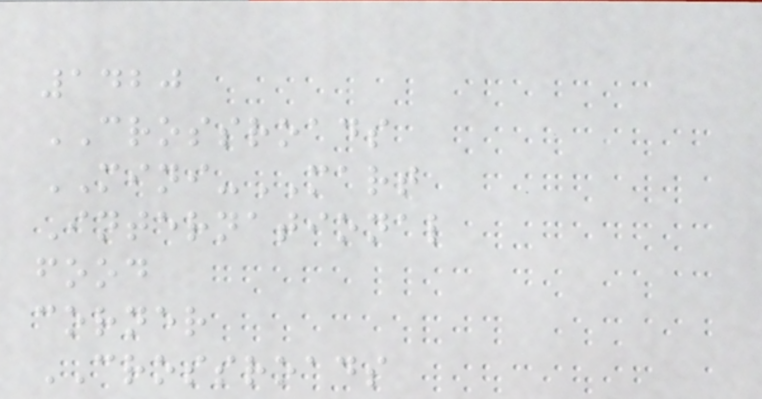1420
CROSSROADS
MINI-MART
International
food
corner
CROSSROADS
